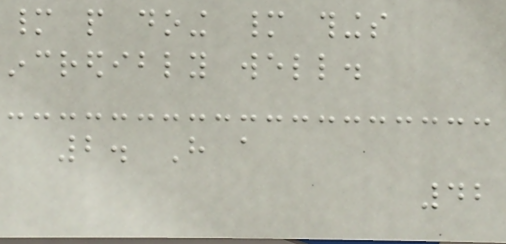many people doing many things
incredibly well.
2. Have a
42
